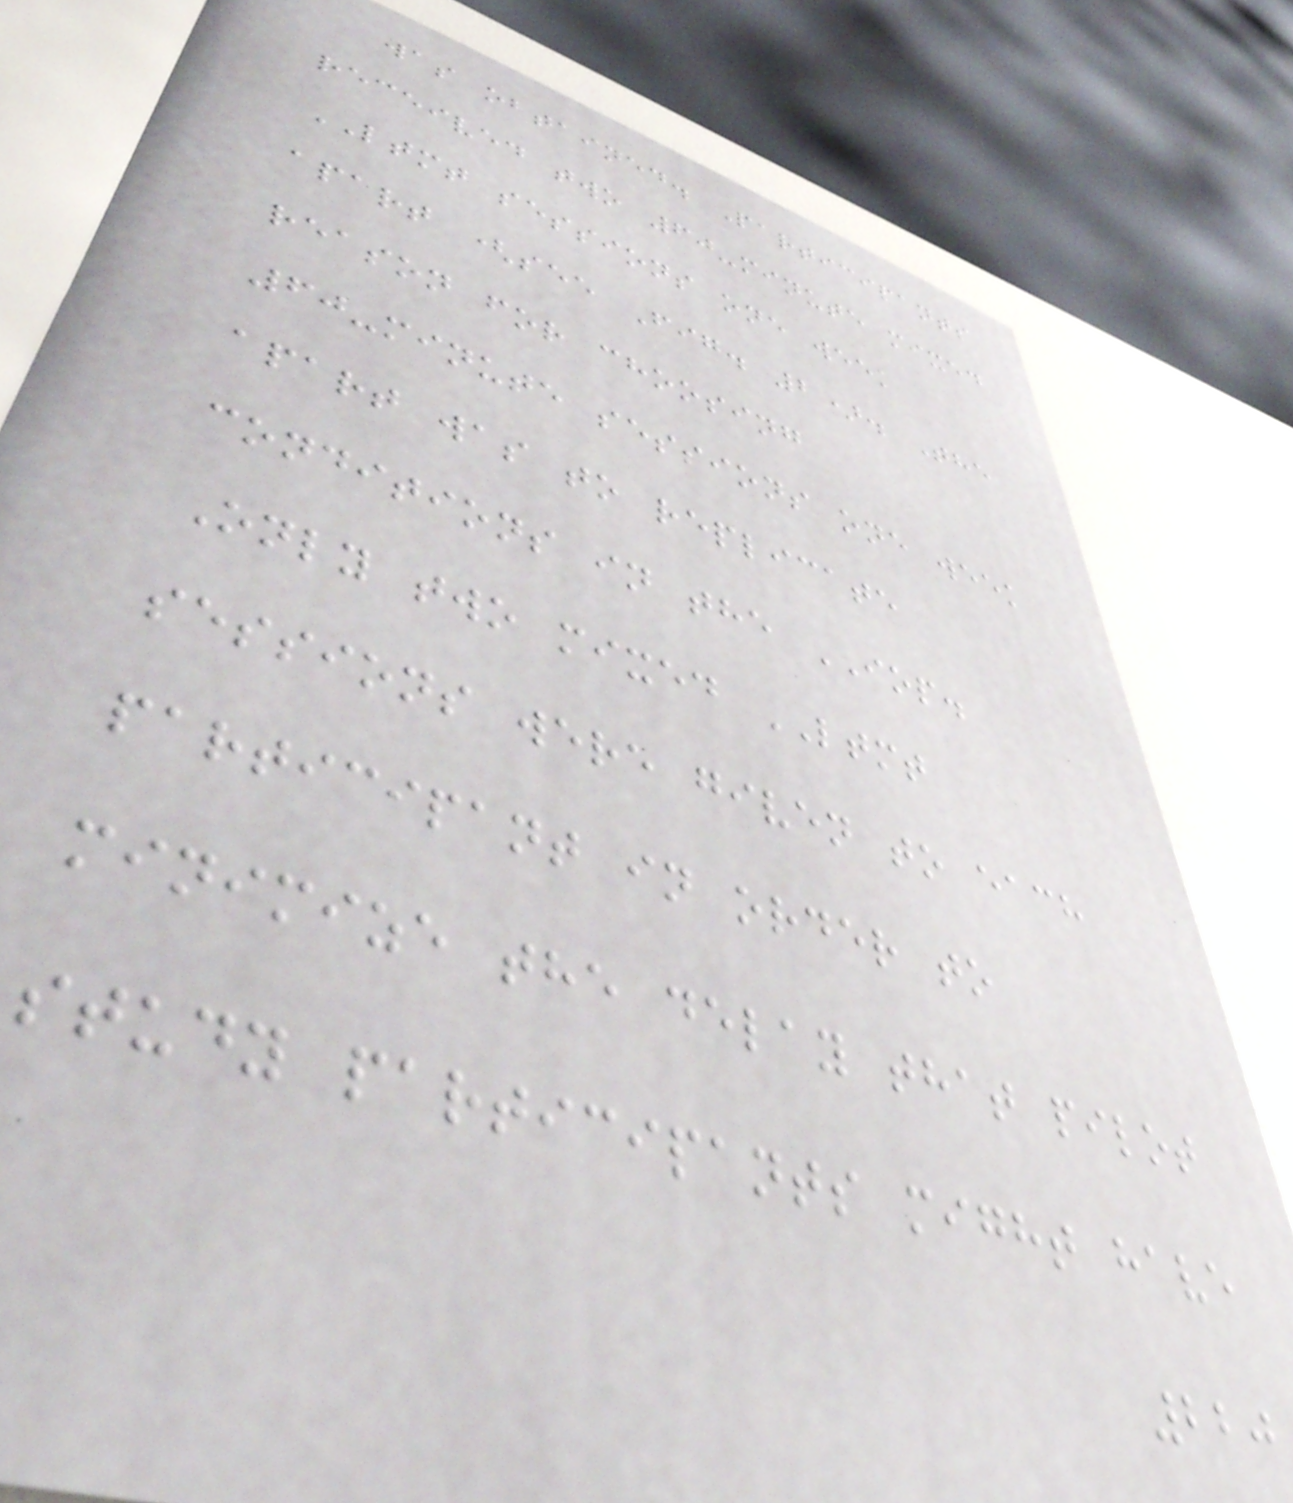was obtained. Participants
received two 60-minute mixed
LTMT sessions one week
apart (see Fig. 2). The
reason for choosing
60-minute sessions one week
apart was to replicate
conditions in the IOP.
Only two mixed LTMT
sessions were given to each
participant in order to
minimize the delay that pilot
study participants might have
220
